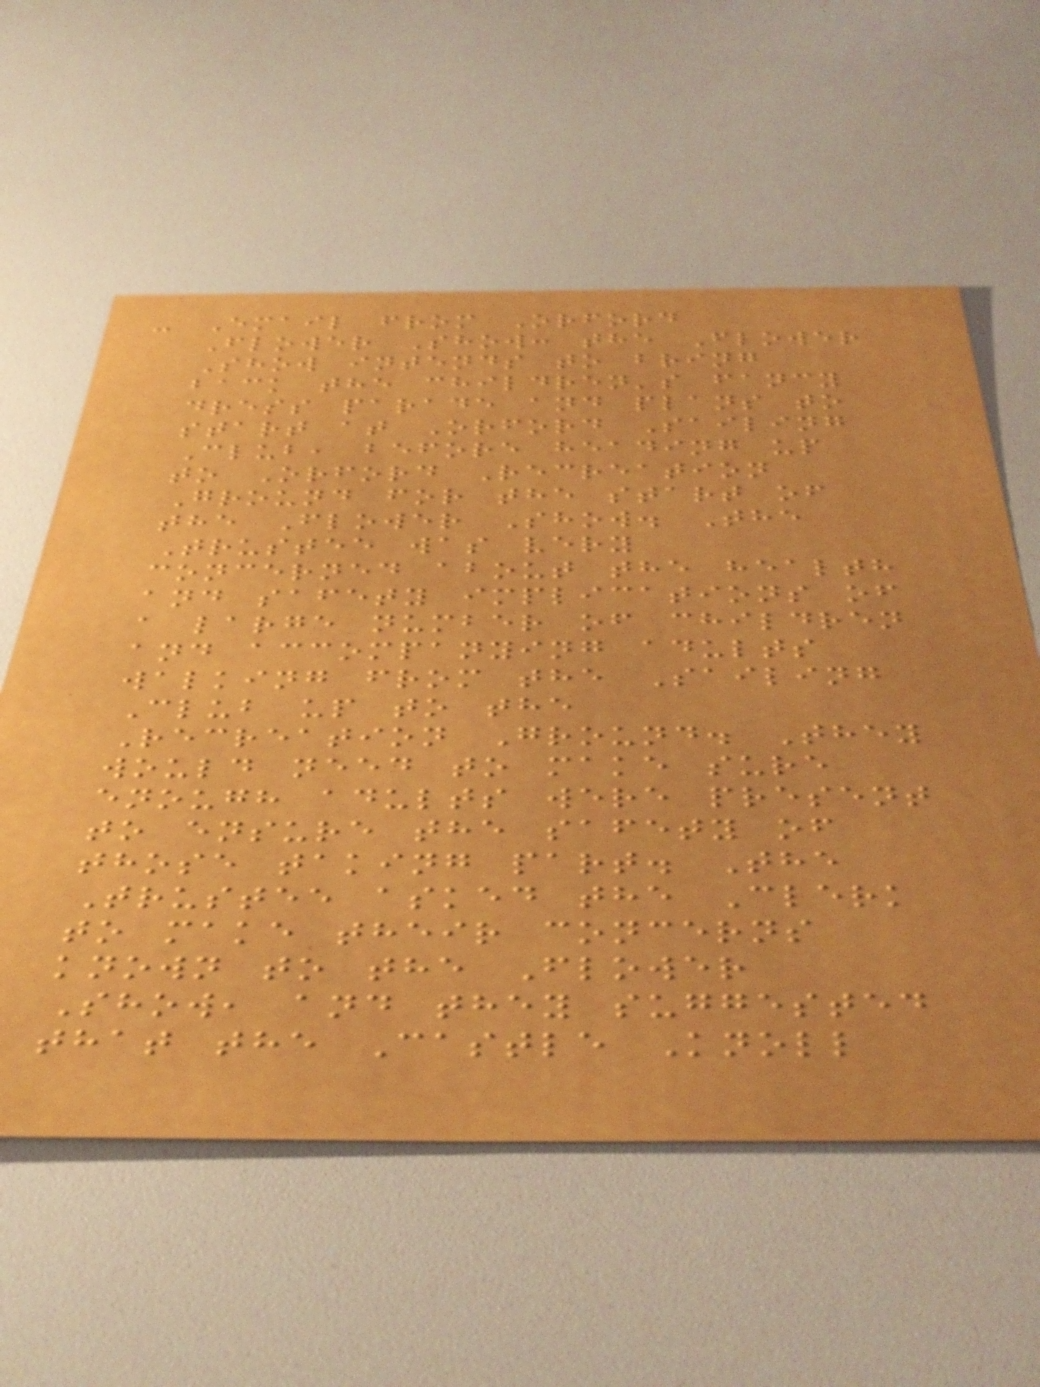- Email from Orford
Flower Show: the Flower
Show intends to bring
back the children's fancy
dress parade and plans to
start at Orford Sailing
Club, before heading up
to Orford Recreation
Ground for the start of
the Flower Show. The
Trustee was very
concerned about the health
and safety implications of
a large number of children
and accompanying adults
walking from the Sailing
Club up to the
Recreation Ground. They
would need to make sure
enough adults were present
to ensure the safety of
those taking part. The
Trustee asked the Clerk
to make their concerns
known to the Flower
Show, and they suggested
that the Castle Knoll
